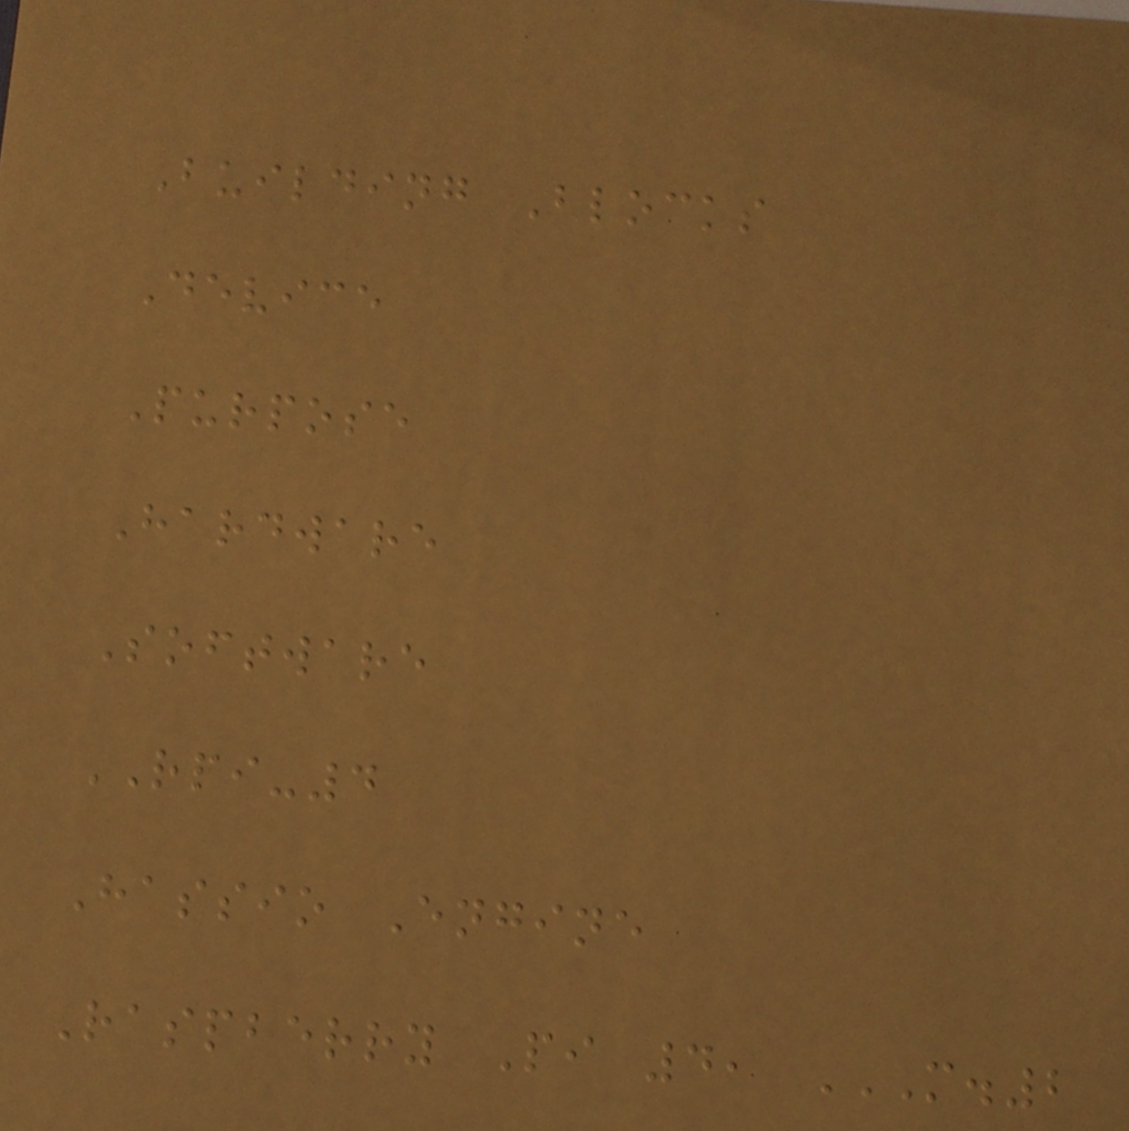Building Blocks
Device
Purpose
Hardware
Software
RPI-4
Hassio Engine
Raspberry Pi 4, M.2
